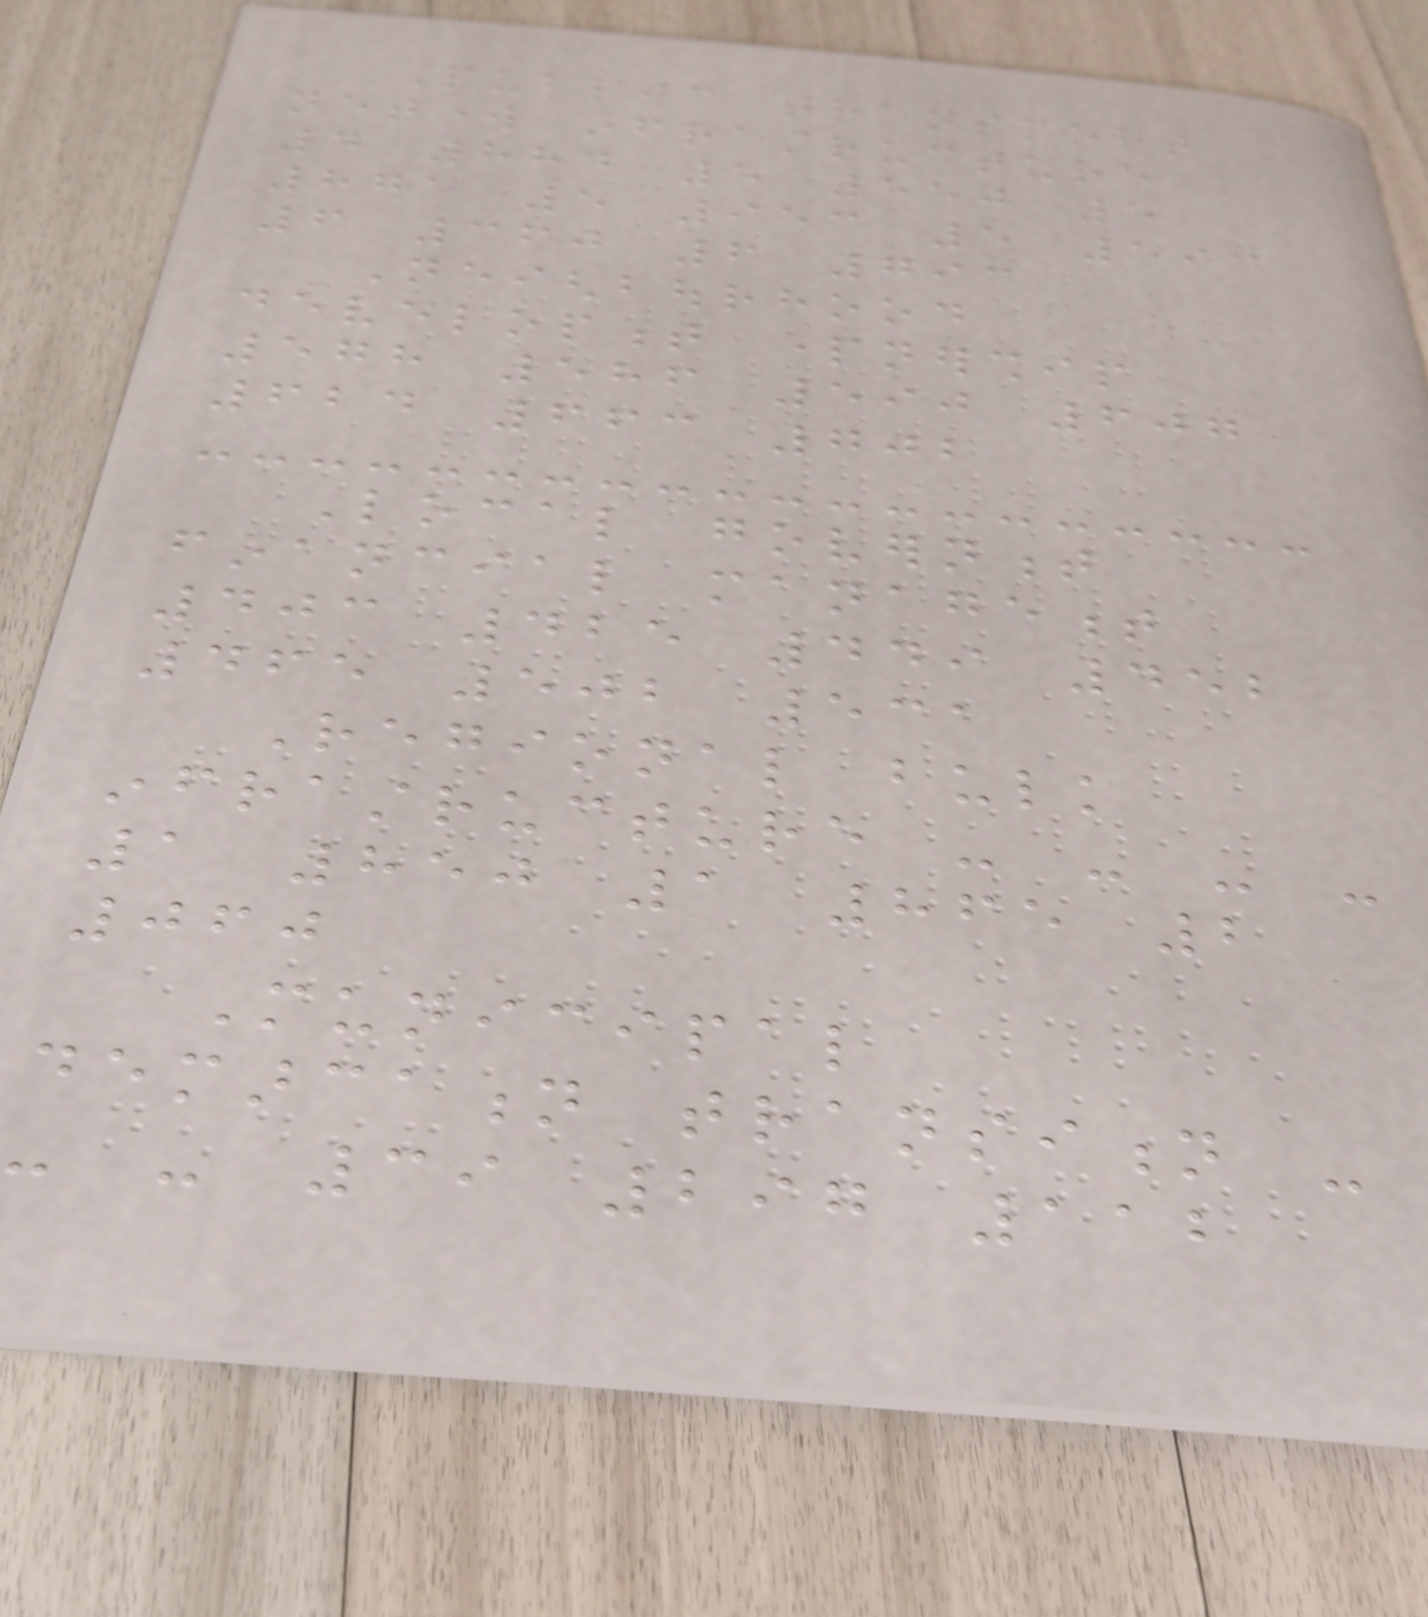Public transport
network infrastructure
4 884 5 550 5
871 5 953 5 593
6 360 6 793
Neighbourhood
development partnership
578 586 590 607
624 663 702
Local government
financial management
403 425 449 452
465 502 531
Regional bulk
infrastructure - - - -
1 850 1 865 2
060
Municipal
demarcation transition -
- - 39 297 112
